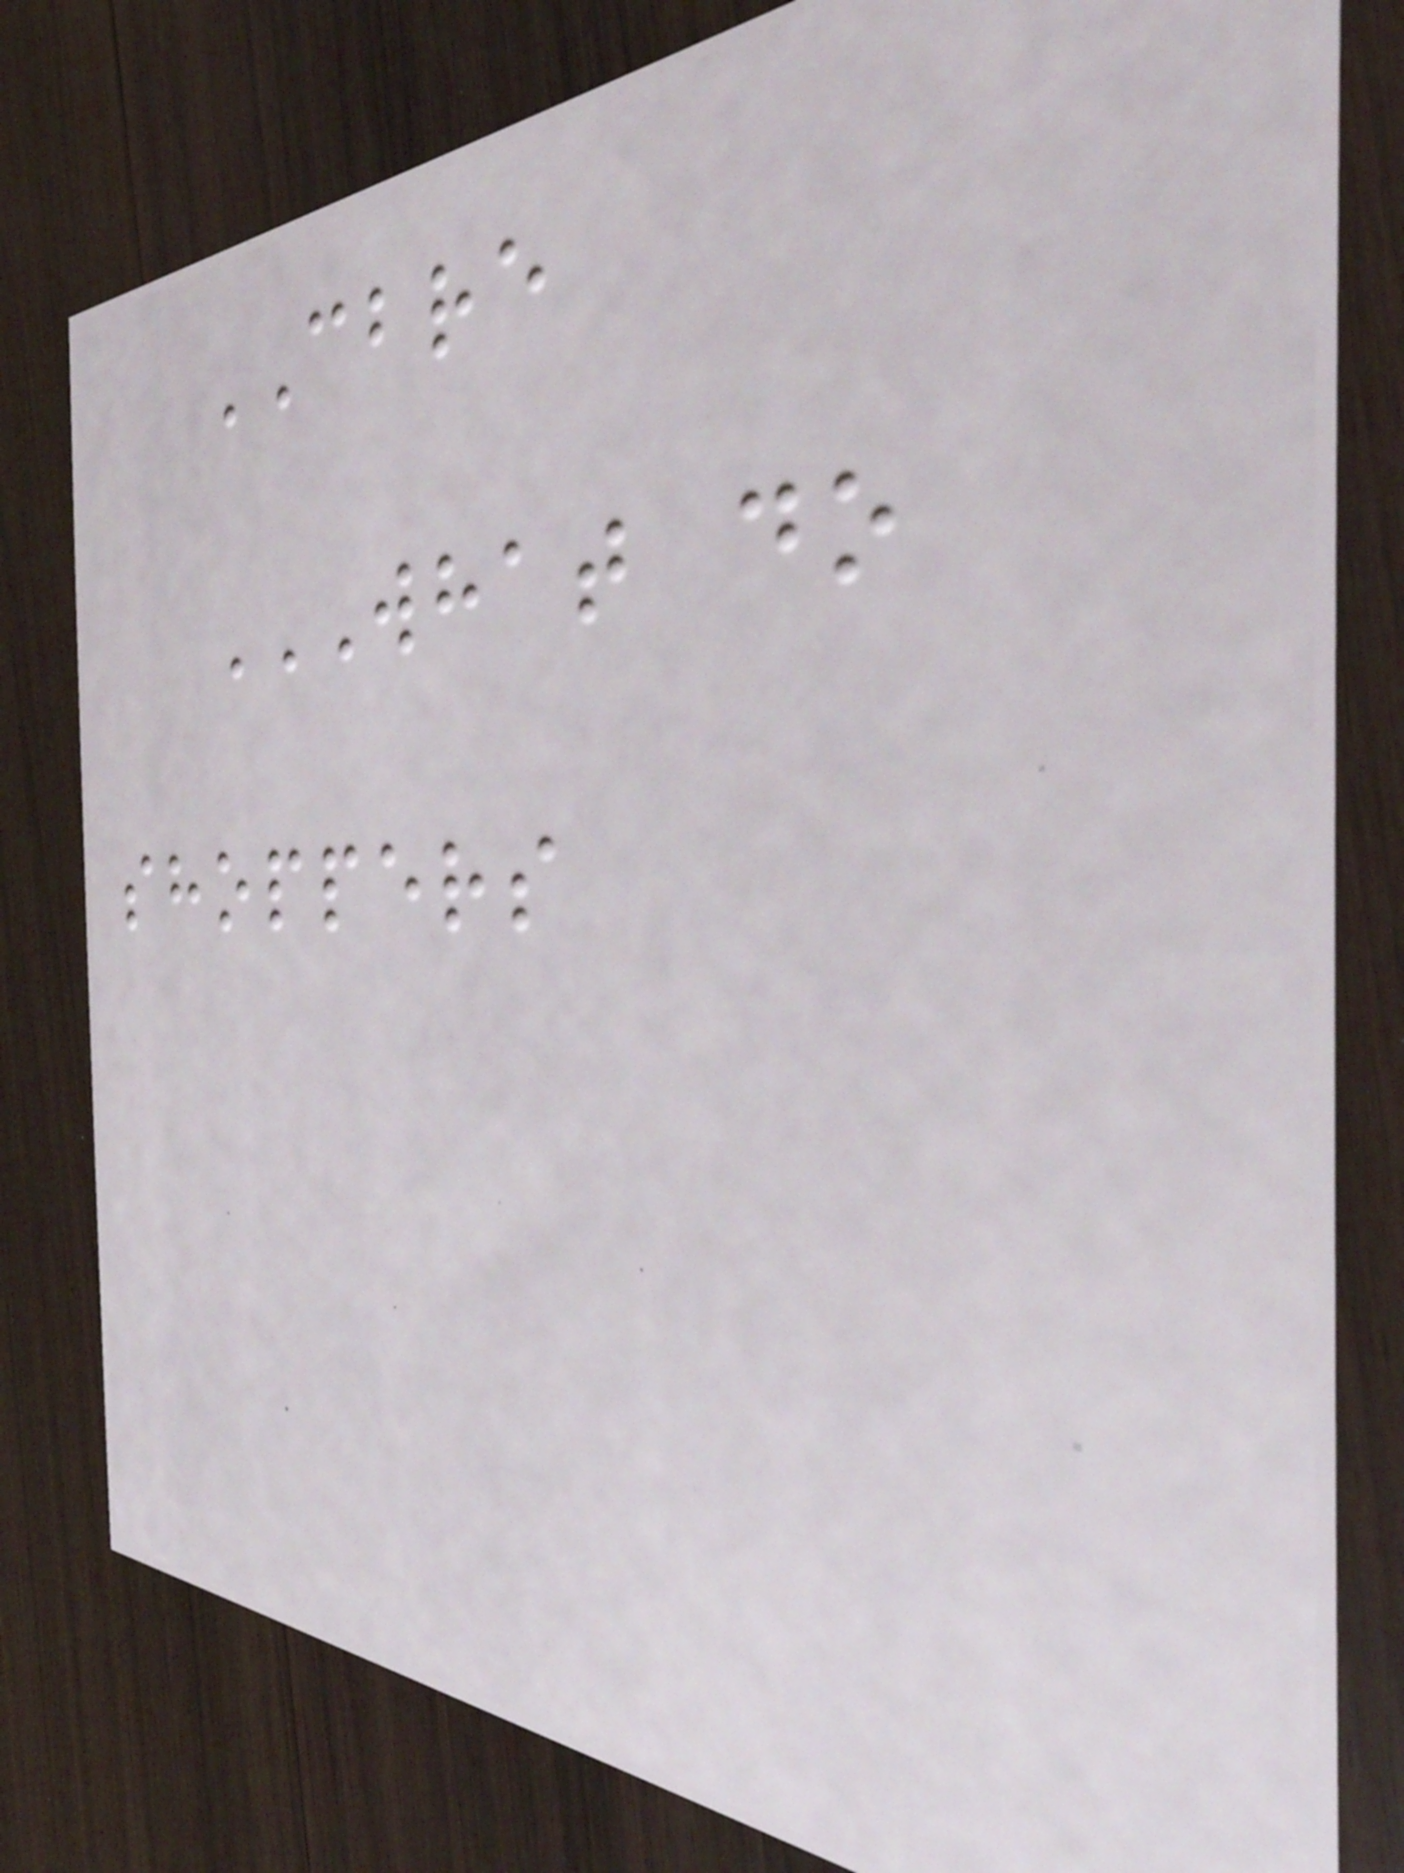CBRE
WHAT DO
SHOPPERS
